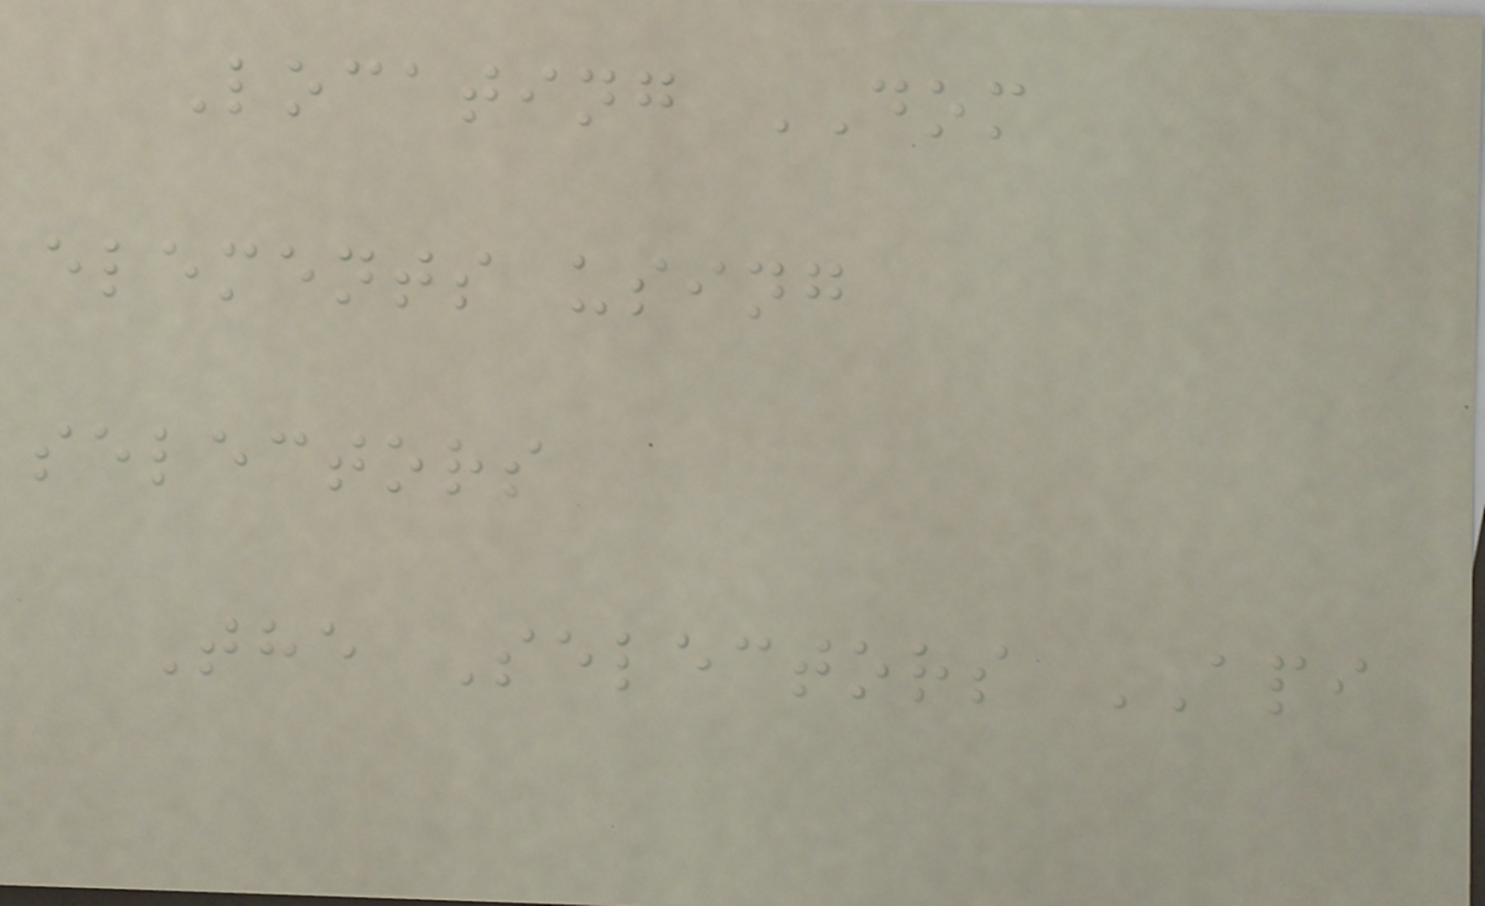Locating DOM
elements using
selectors
The Selectors API
